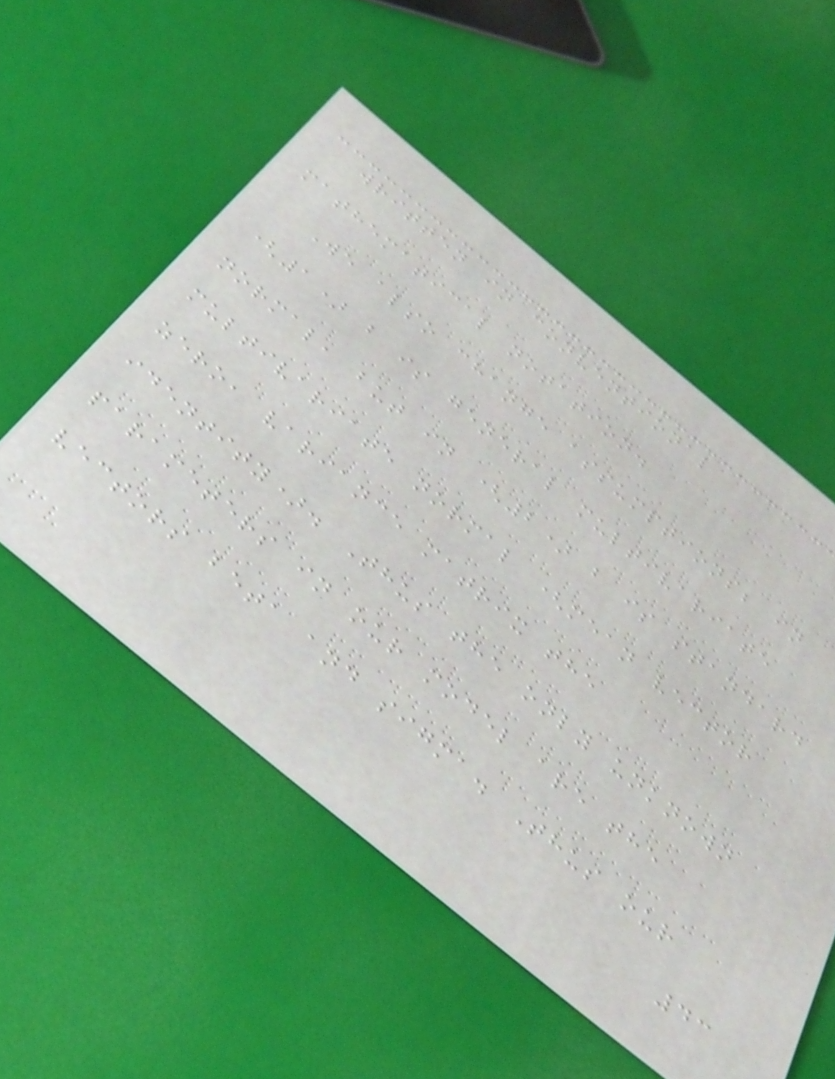written in conventional
mathematical notation.
We also change assumptions; in
(1) b is general multivariate
normal, but in (2) b is standard
multivariate normal (mean vector
zero, variance matrix the
identity). Thus the only unknown
parameters in our model are the
vectors beta and sigma. Thus our
43
